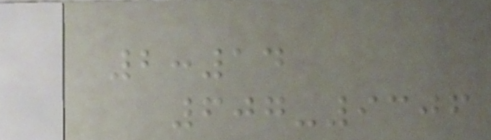2:14
607-9306
